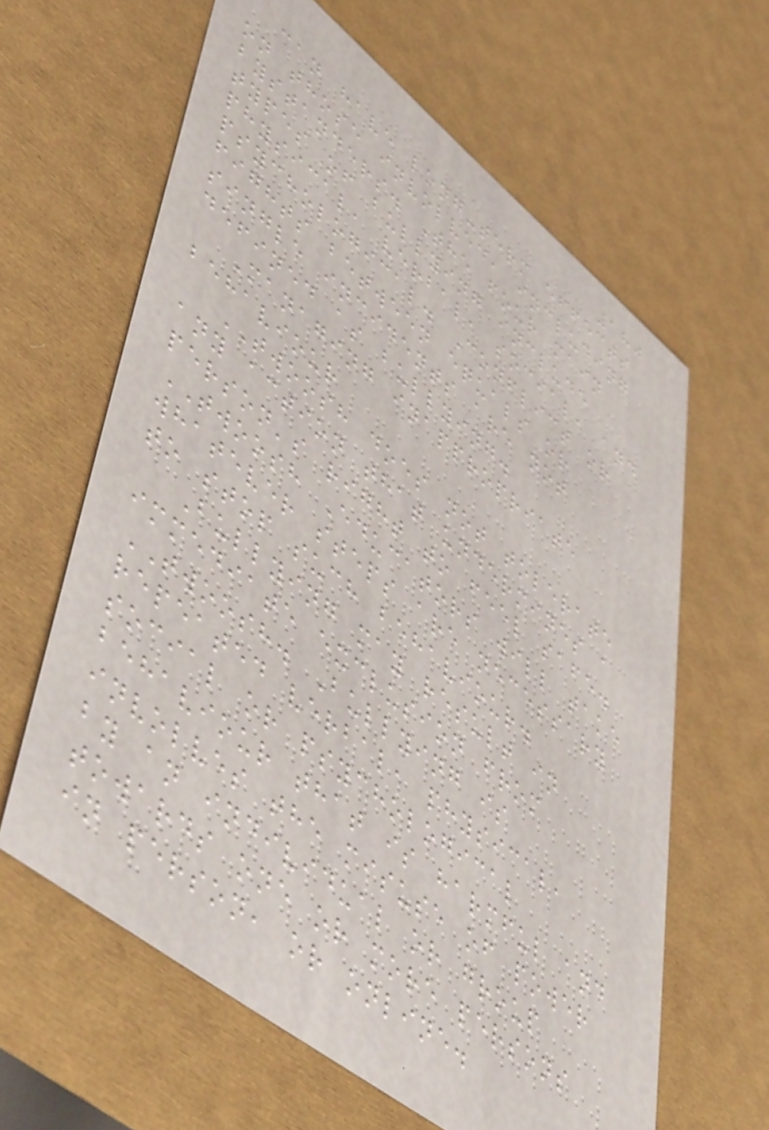180
can have long-term effects
on those involved, including
bystanders. The four main
types of bullying include
physical, verbal, social, and
psychological. Conflict or
fights between equals or
single incidents are not
defined as bullying.
Managing inappropriate
behaviour
TWOOSH does not tolerate
any action that undermines a
person's right to feel safe.
TWOOSH Educators will take
whatever steps are necessary
to stop such behaviour.
Bullying may result in
immediate exclusion from
TWOOSH. Bullying is
repeated verbal, physical,
social or psychological
behaviour that is harmful and
involves the misuse of power
by an individual or group
towards one or more persons
in person, or online.
